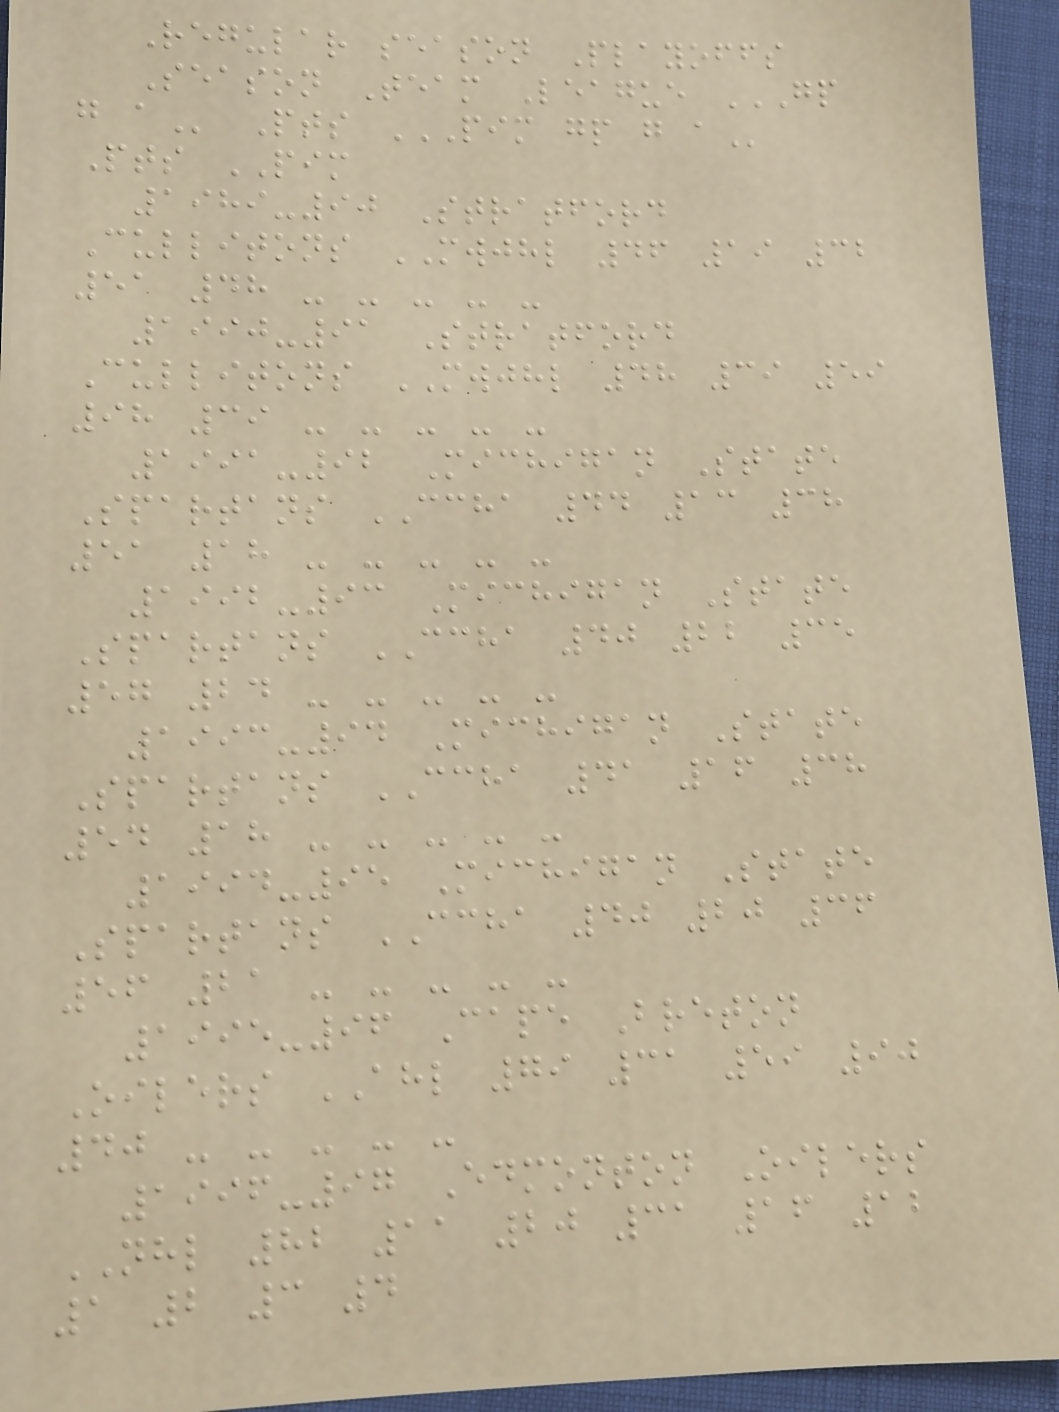Regular season Playoffs
Season Team League GP
G A Pts PIM GP G A
Pts PIM
1989-90 Stratford
Cullitons MWJHL 46 19 32
51 48 - - - - -
1990-91 Stratford
Cullitons MWJHL 48 39 59
98 39 - - - - -
1991-92 Michigan State
Spartans CCHA 44 13 38
51 18 - - - - -
1992-93 Michigan State
Spartans CCHA 40 22 35
57 24 - - - - -
1993-94 Michigan State
Spartans CCHA 41 16 38
54 18 - - - - -
1994-95 Michigan State
Spartans CCHA 40 20 36
56 21 - - - - -
1995-96 Cape Breton
Oilers AHL 79 31 59 90
40 - - - - -
1996-97 Edmonton Oilers
NHL 82 11 20 31 16 12
1 2 3 4
